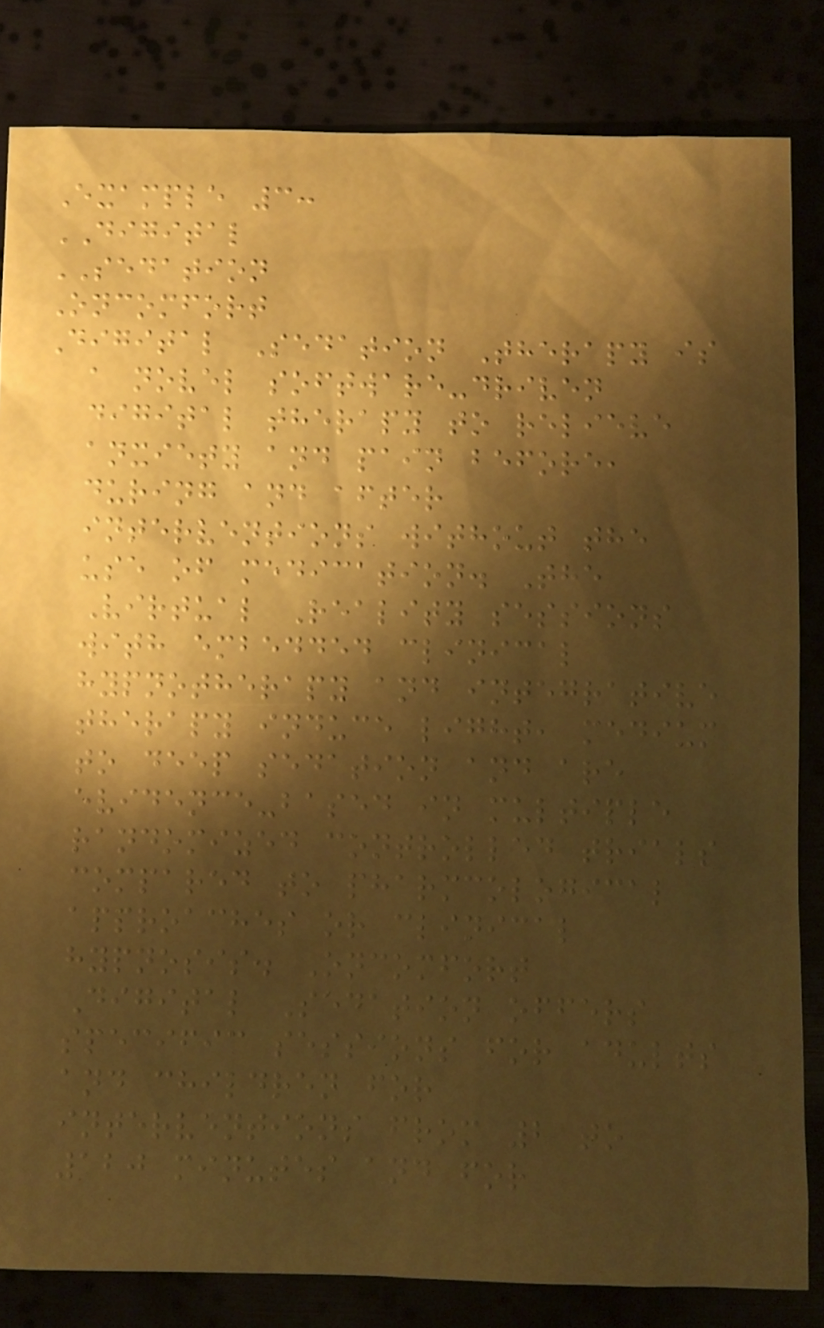Example 3:
DIGITAL
SEDATION
Oncomfort
Digital Sedation Therapy is
a novel software-driven
digital therapy to relieve
anxiety and pain before,
during and after
interventions without the
use of medication. The
Virtual Reality sessions
with embedded clinical
hypnotherapy and integrative
therapy induce light, medium
to deep sedation and are
evidence-based in multiple
randomized controlled trials
compared to pharmcological
approaches or clinical
hypnosis. Oncomfort
Digital Sedation offers
specific sessions for adults
and children for
interventions from 2 to
120 minutes and for
